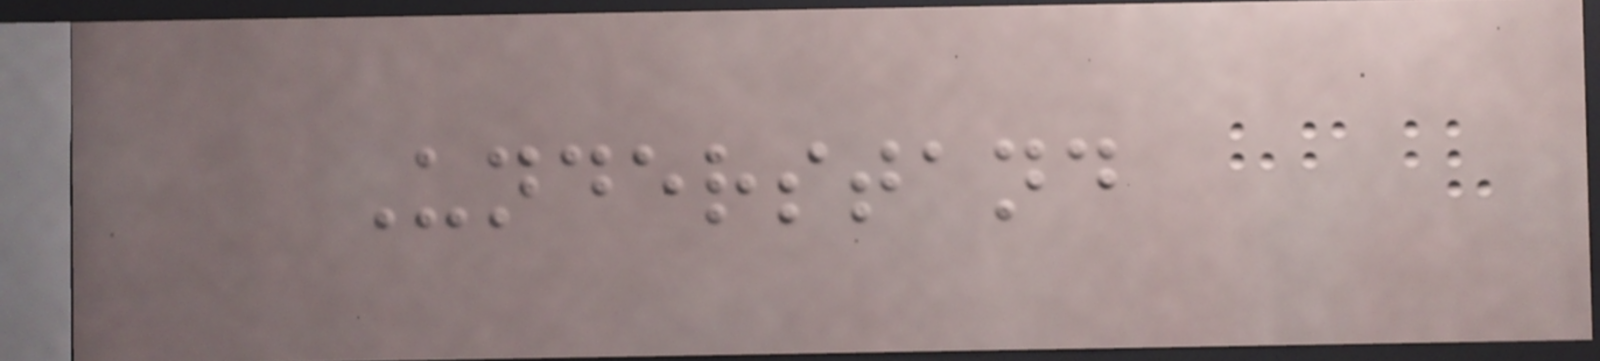Understand
